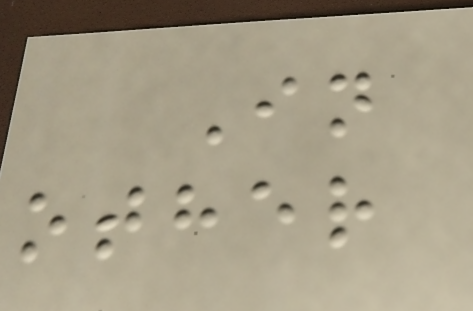In
other
